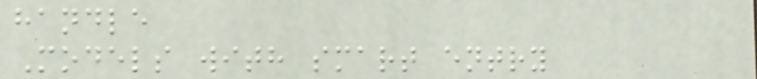handle
Models with smart entry
